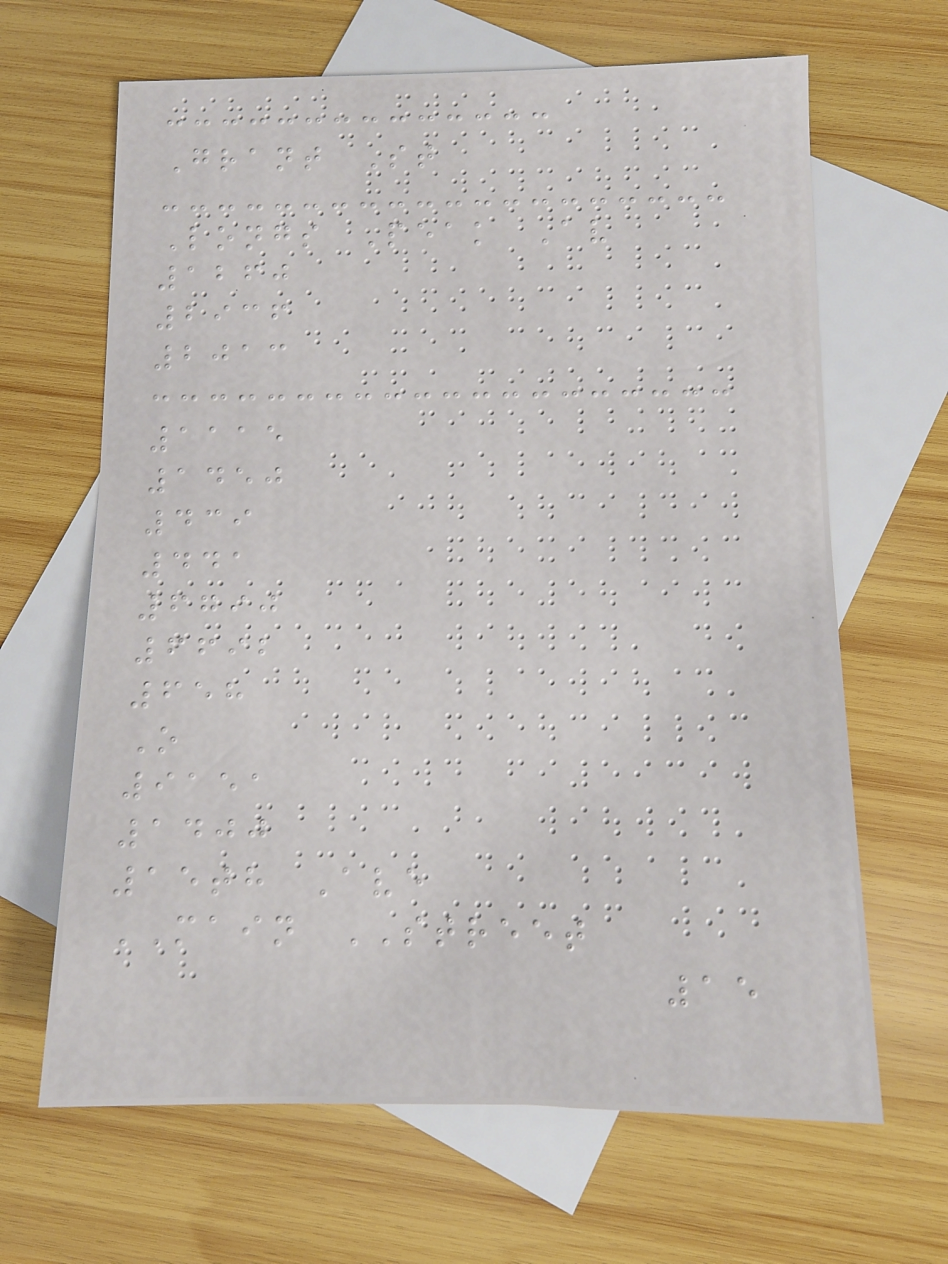Grant St
Longs Peak Av
1260
2936
2013
1115
1450
439
441
6790
6692
658
O
9151
1400
15th Ave
MAIN STREET
15
